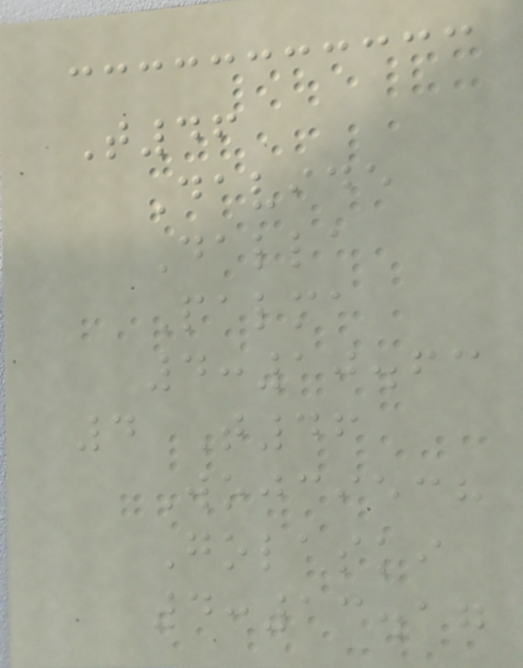T46
Davide
Dalla
Palma
4:10.63
4 T46
Wojciech
Golaski
4:13.17
